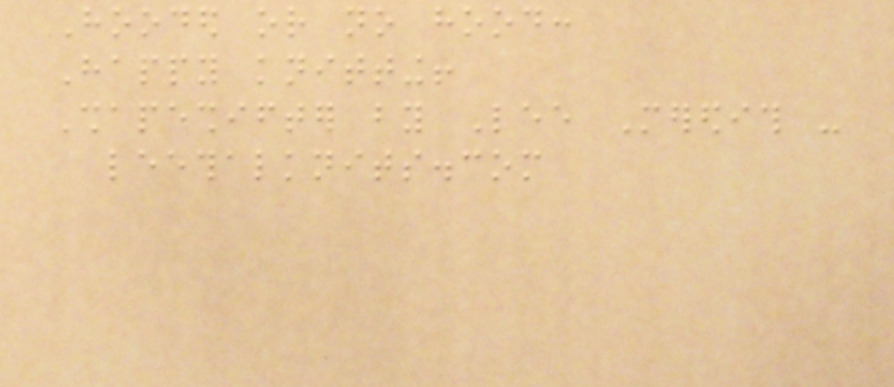Hooded or no hood:
Happy knitting!
Shapeshifter by Lee Meredith -
leethalknits.com
